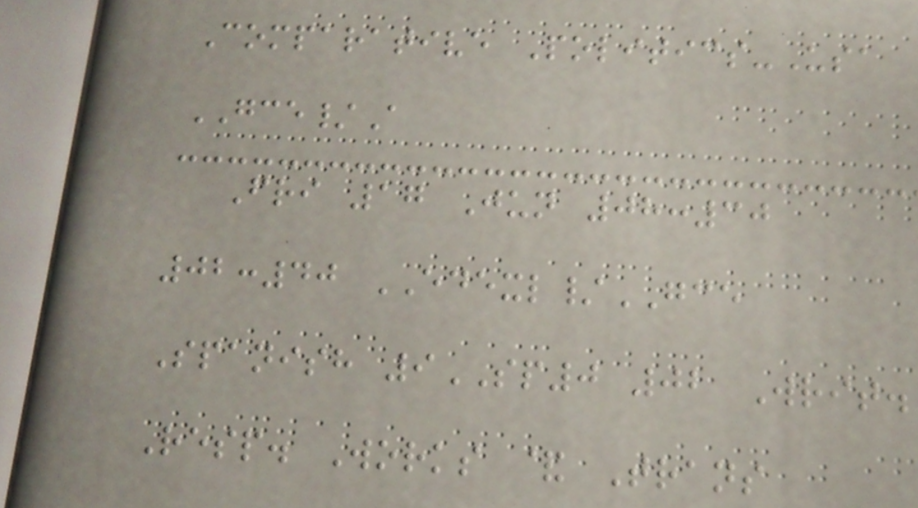Comparative Politics-Usa
GCE/A
Fri 17 Jun 08:30
02:40 EDEXL/GCE
Spanish 9SP0 02 Writ.
Resp. Works & Trans
